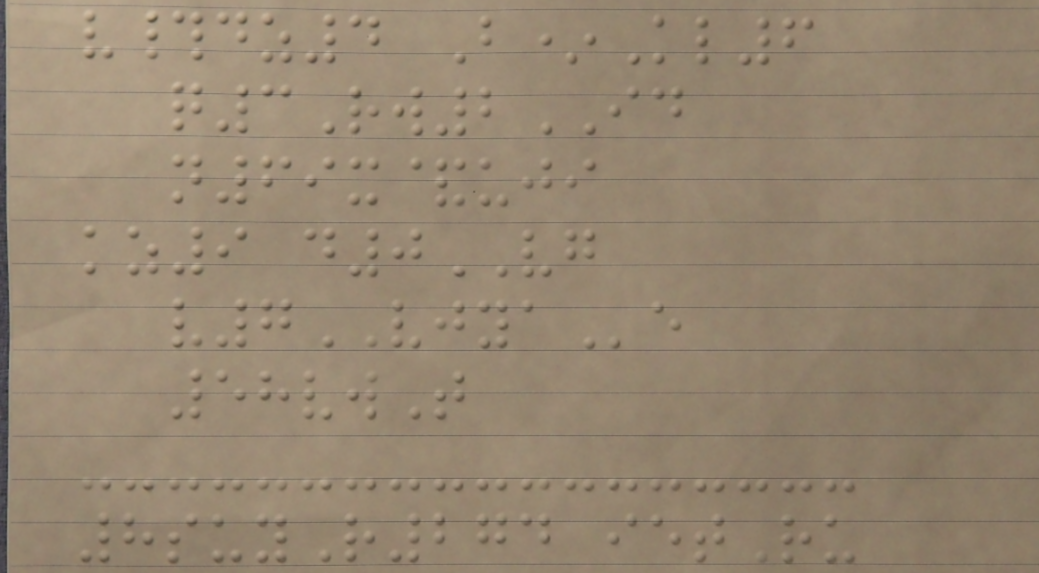v#dz4 B*Kl6
q3Rw2ID
n69x&uji
kz9 d0VG
v7VJYAe
58vwT
8suyR274 ietRu
